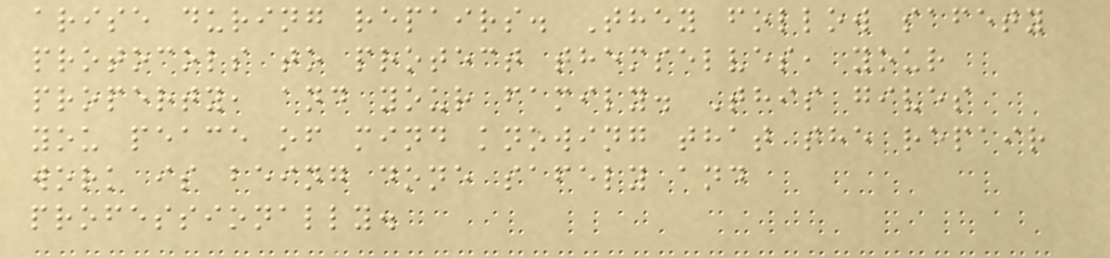arise during repairs. They follow safety
protocols to protect themselves, your
property, and your family. This gives
you peace of mind knowing that the repair
work is being done safely and
professionally.
